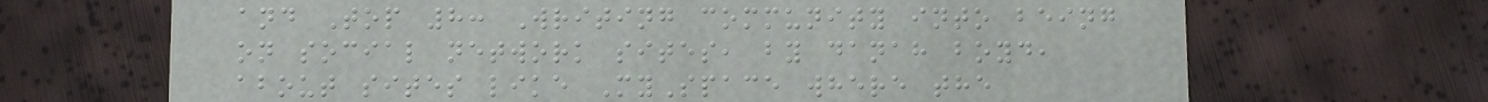and Top 8: Writing community into being
on social network sites, by danah boyd,
about sites like MySpace where the
